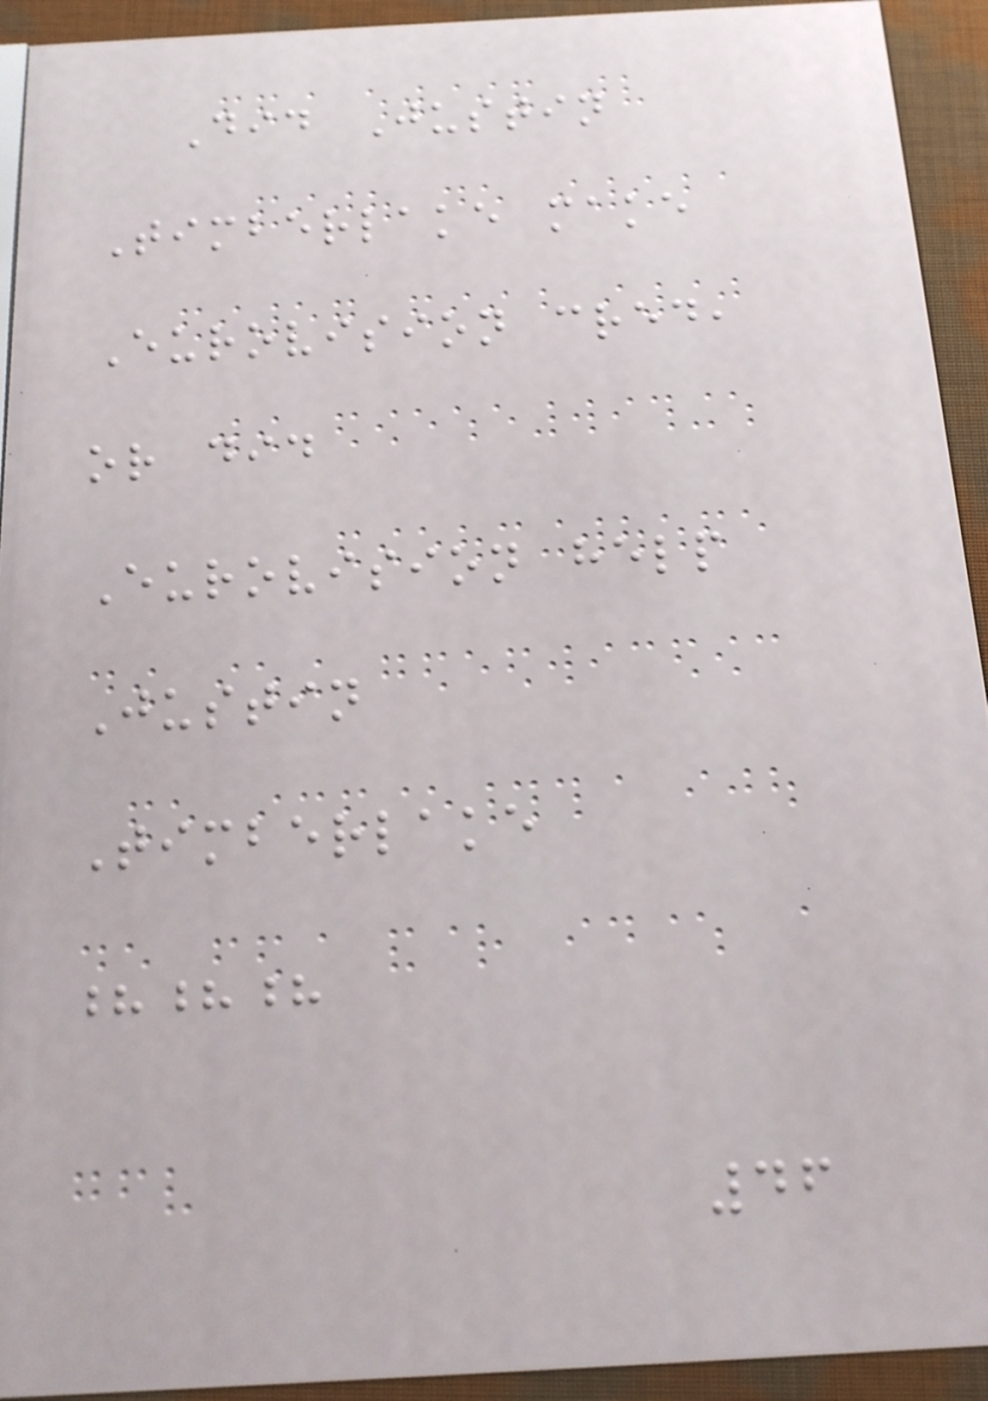Did Justin
Timberlake make
Eurovision cred,
or did
Eurovision help
Justin
Timberlake
???
46
